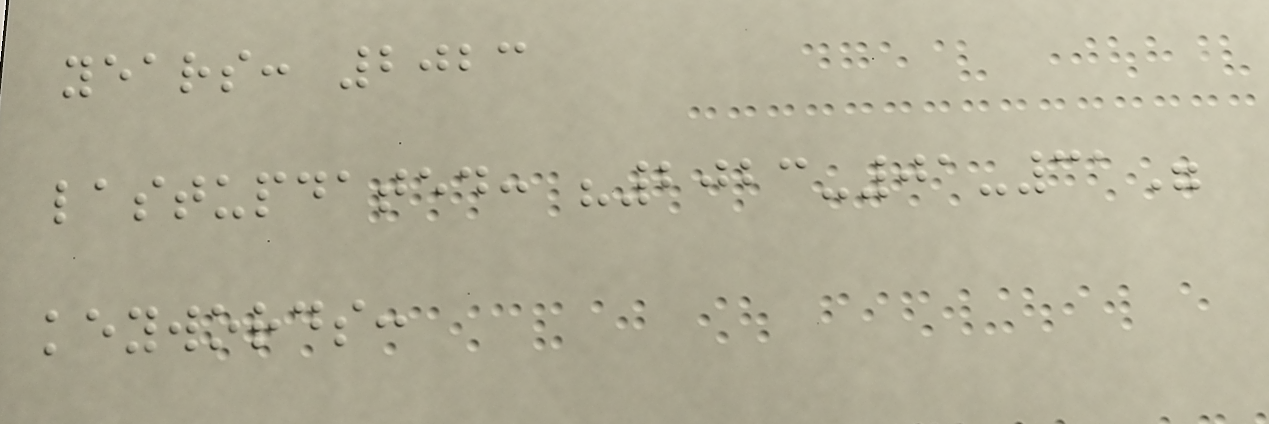years: 2023
lastupdated: "2023-01-31"
keywords:
